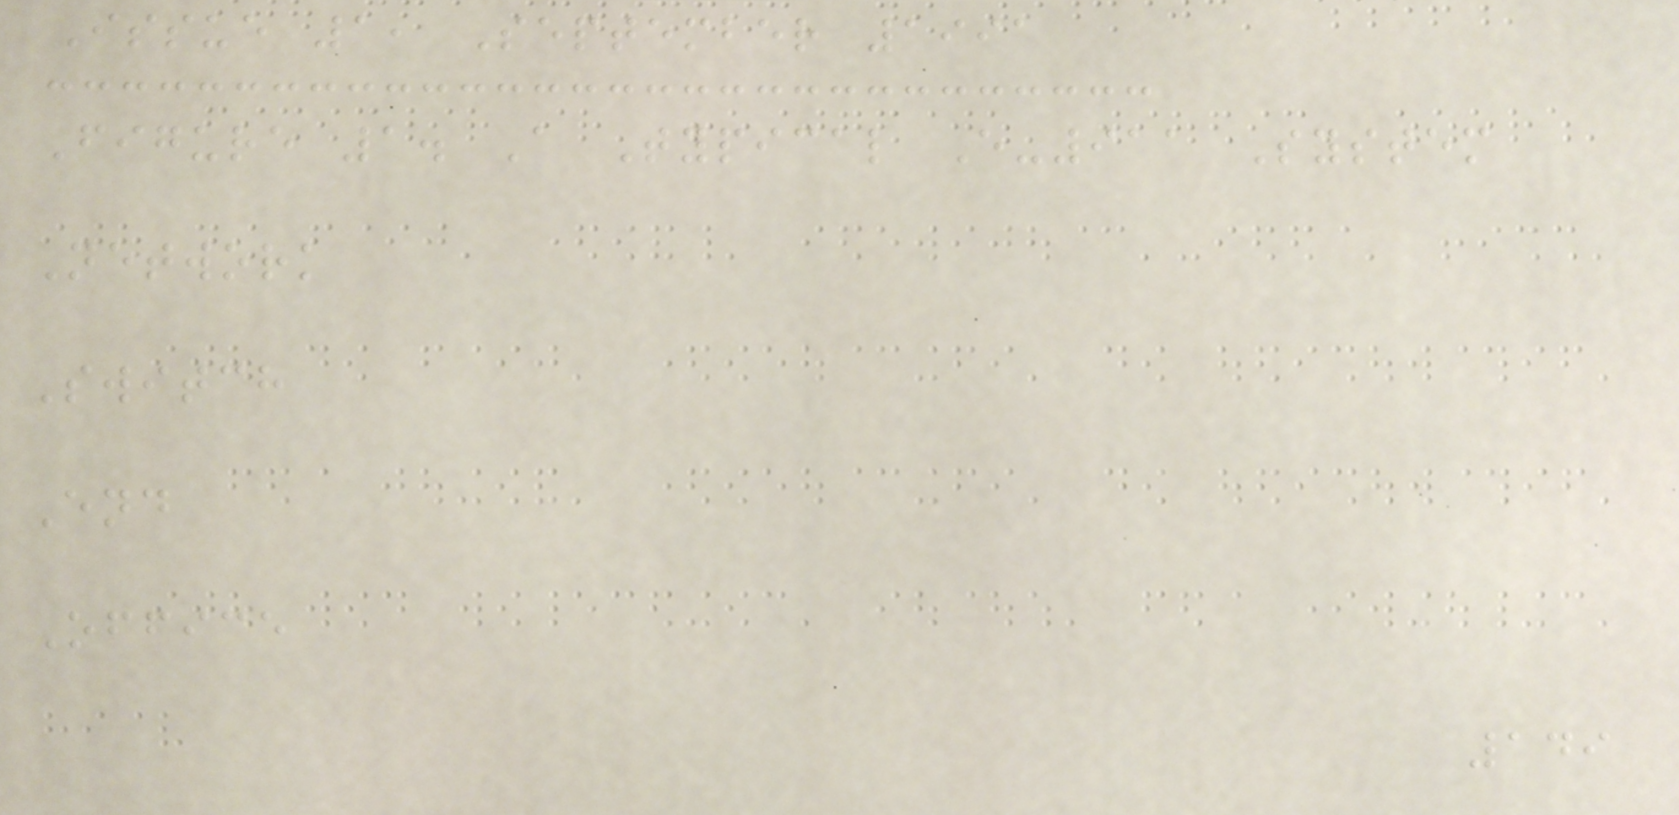Issue 1, September 1991
Figure 1. A Typical E-911 System
Network
Switch
End
Office
149
